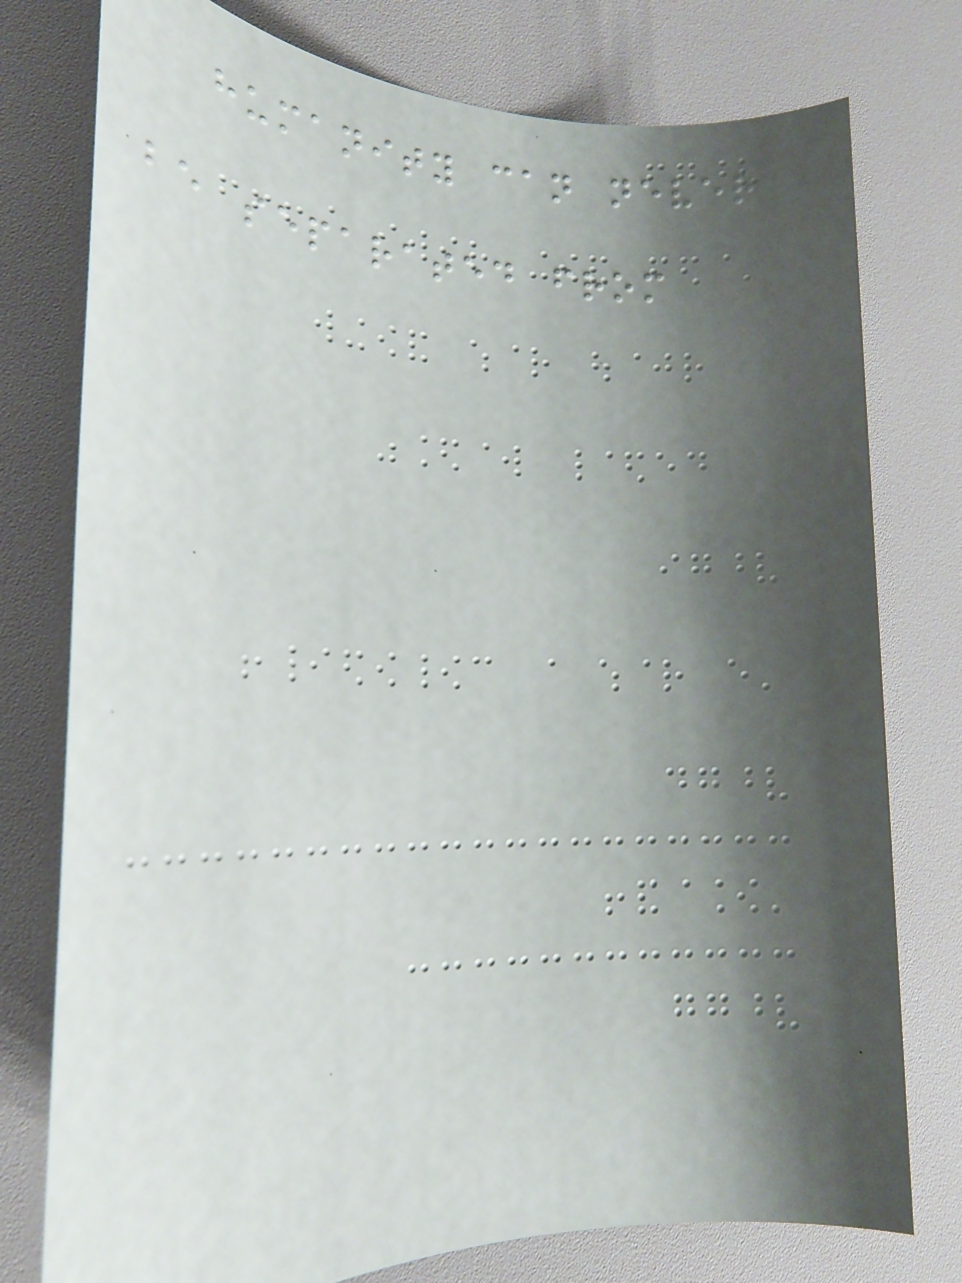humanity can never
be separated from
